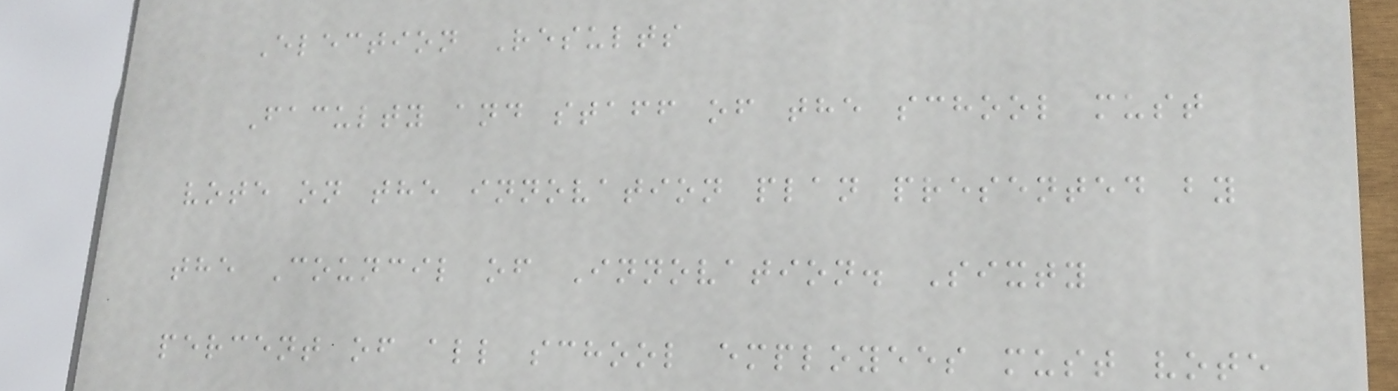Election Results
Faculty and staff of the school must
vote on the innovation plan presented by
the Council of Innovation. Sixty
percent of all school employees must vote
